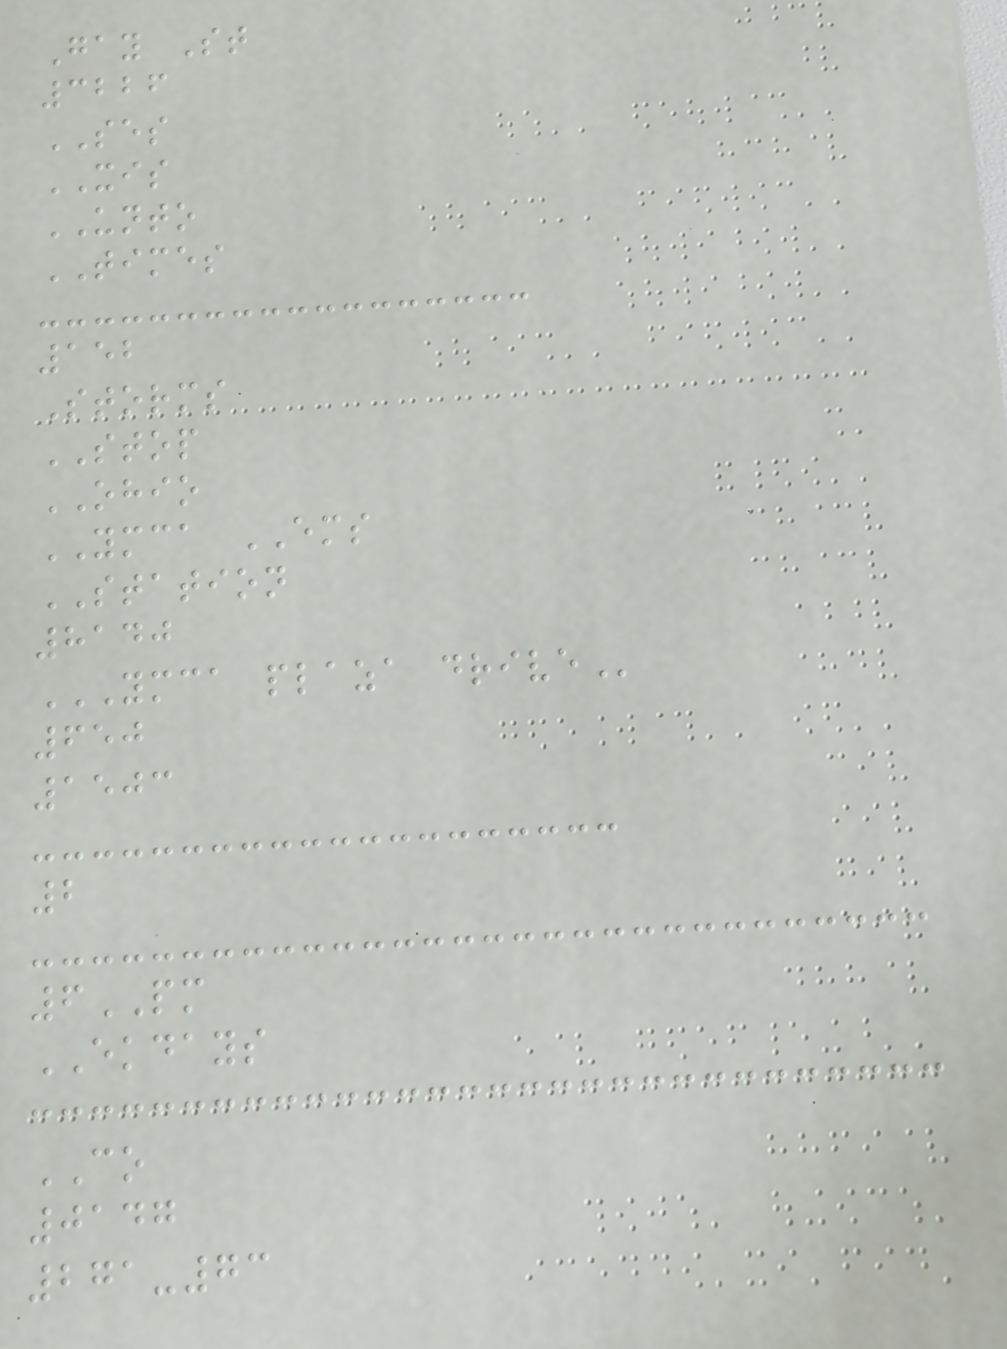Gay St
3226
SES
XIS
UNTO
TIMES
152
Storms
STOP
OHIO
YMCA EMS
STATION
8140
YMCA PLAZA DRIVE
650
1503
2
6PM
EKDAYS
CO
0147
271-73
